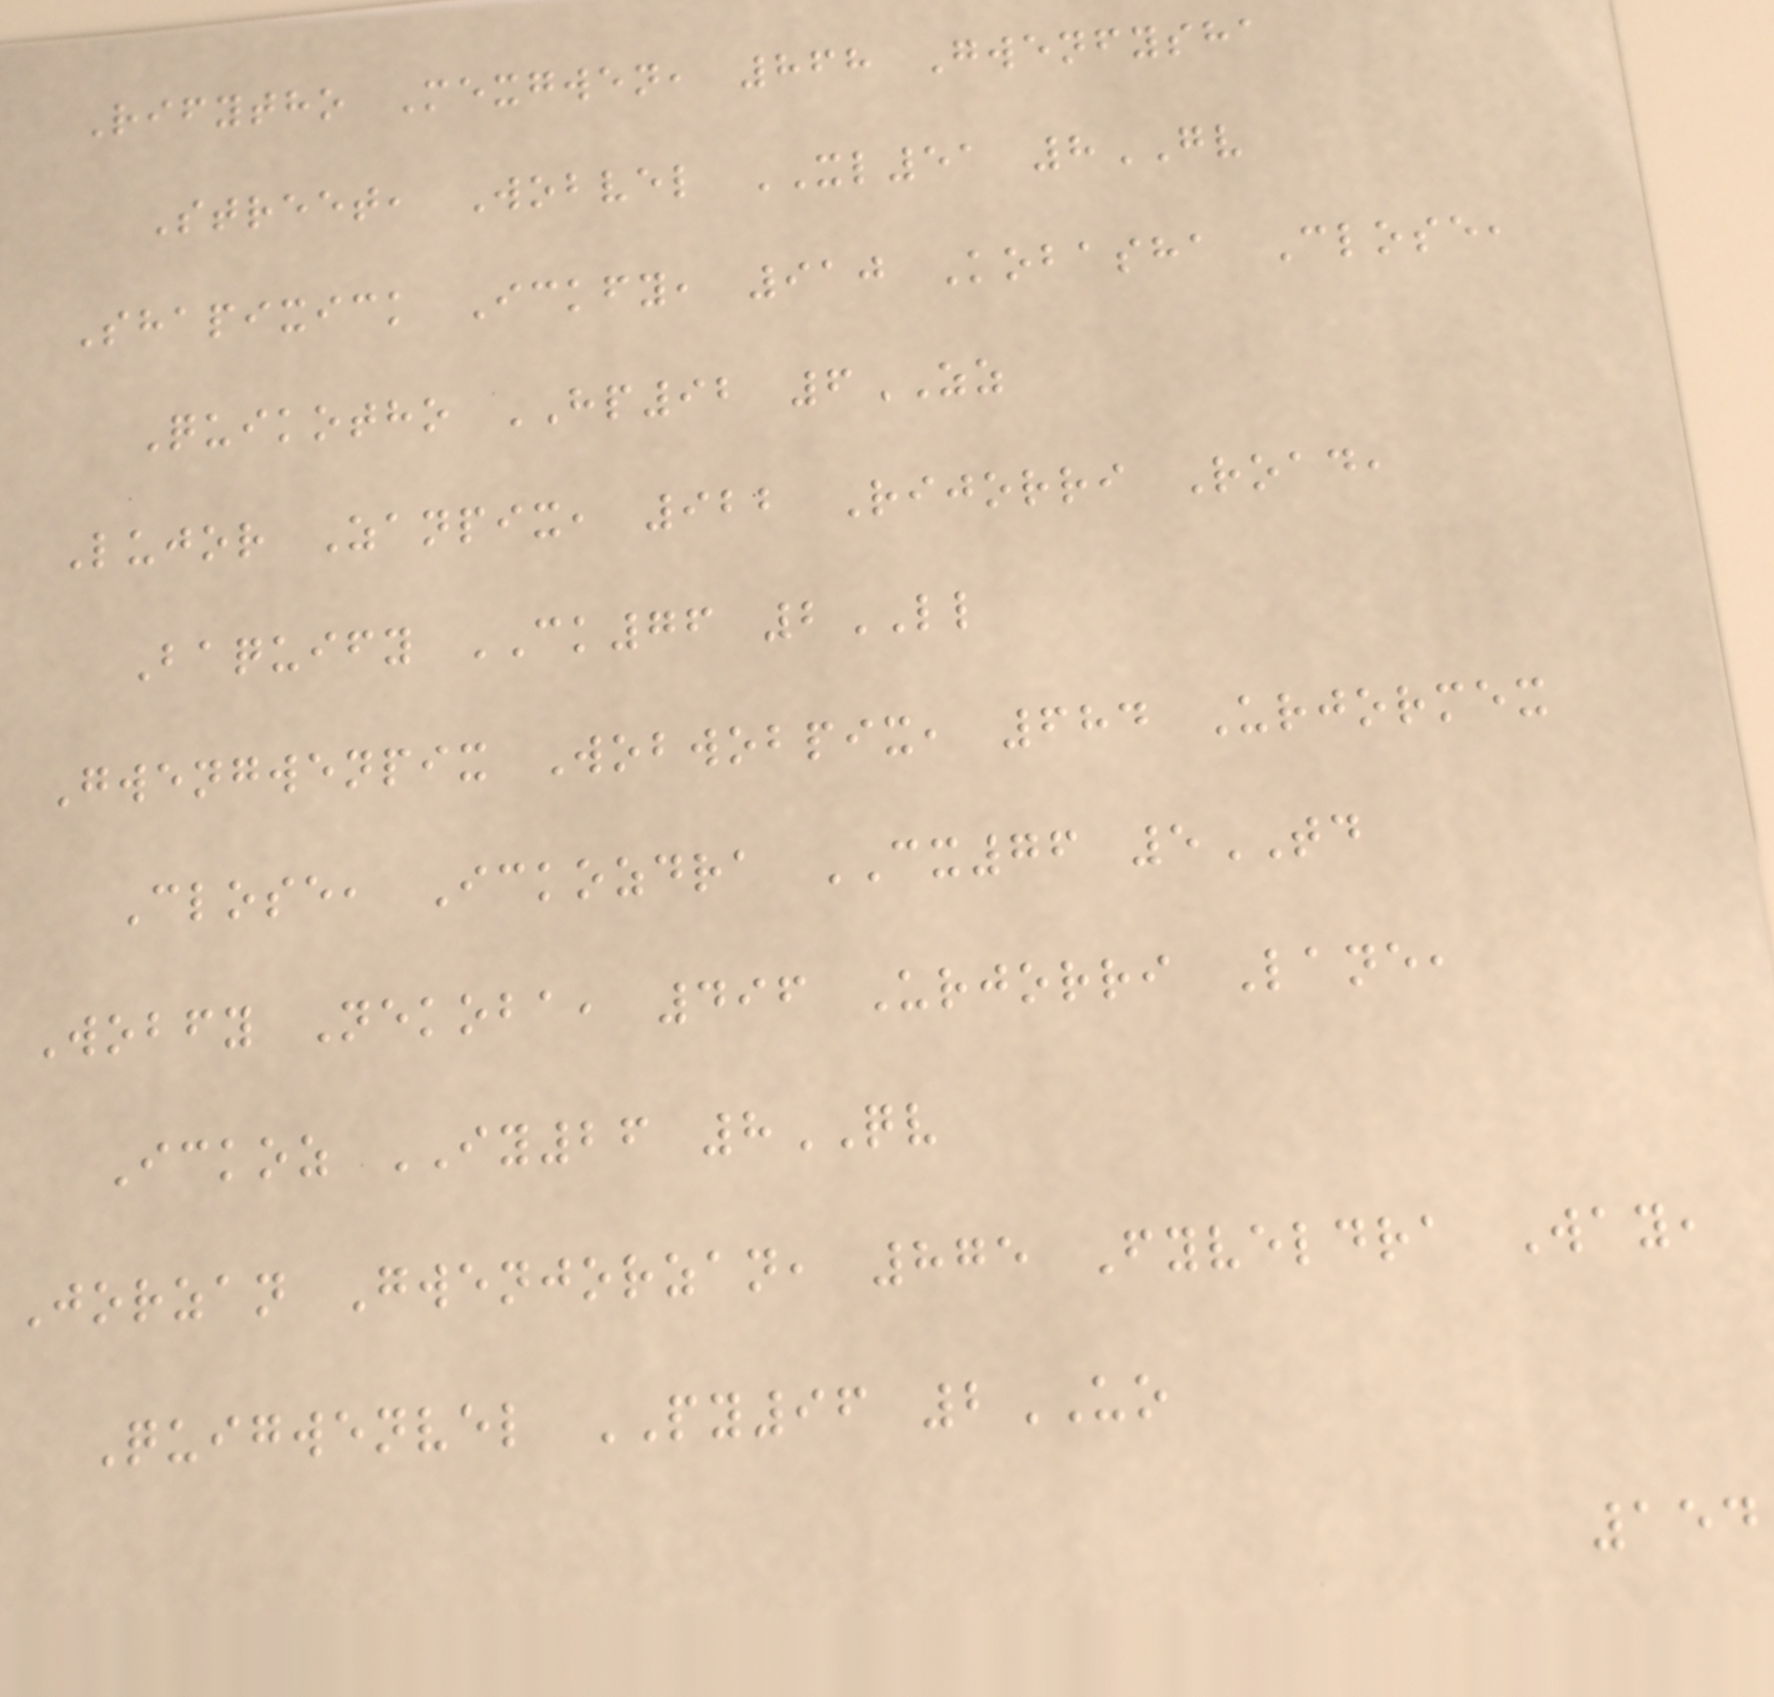Rifytho Mexgwen, 868 Gwenfysha
Street, Wobvel XL51 8GV
Shapixick Ickfy, 910 Kobasha Close,
Quikotho HP92 6ZZ
Lujor Zanpix, 922 Rijorri Road,
Baquify CK76 2LL
Gwengwenpix Wobwobpix, 684 Urjormex
Close, Ickozdra CX76 5TD
Wobfy Nekoba, 496 Urjorri Lane,
Ickoz IY26 8QV
Jorzan Gwenjorzan, 875 Fyveldra Way,
Quigwenvel PY96 2UO
154
